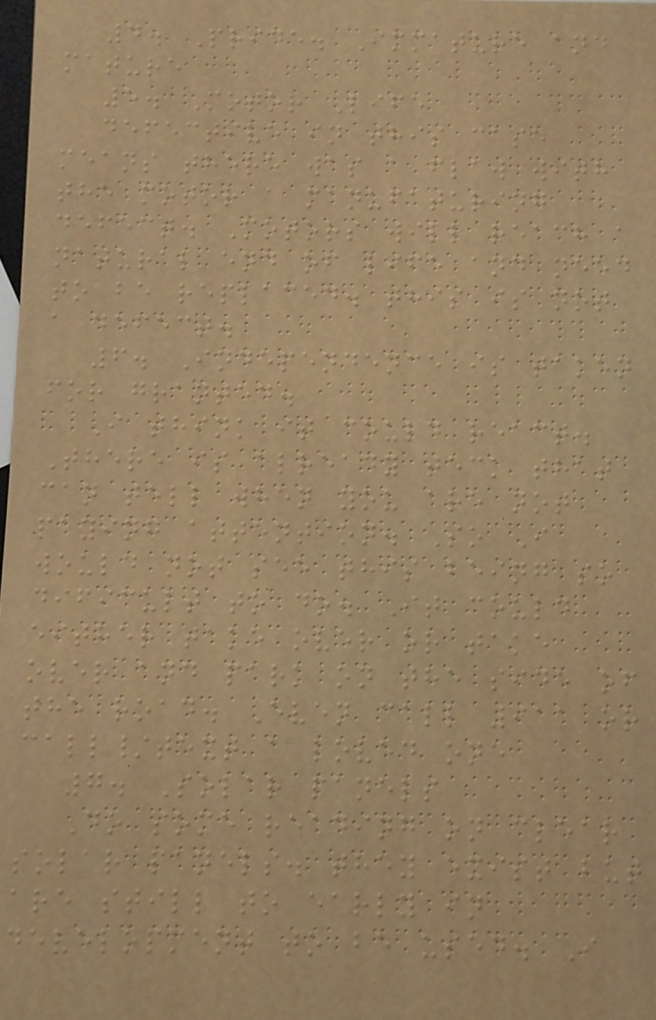4. Pride. Immature and
mature
5. Motor Life
defective in this case
means there was a flaw with
the motor a manufaturing
defect. Motors will reach a
natural end of life and need
to be replaced. this is not
a defect.
6. Independence is taken
for granted.
I think it could react.
There is already teck that
can tell when you are not
paying attention. So I
would not see this being so
dificult to do. It could
either take over or take
over and park on the side of
the road. Even call 911 or
call/text a loved one
7. Solar panels
Do some reading on clear
solar panels. they exist but
are still to early in
development to be used. I
